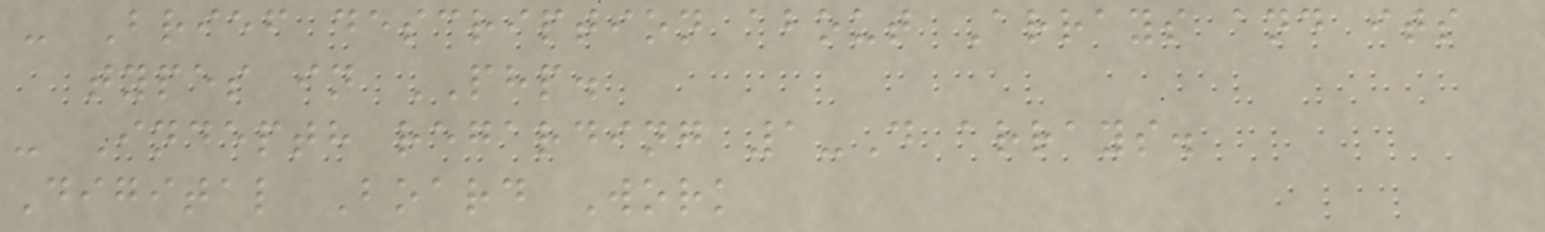- Brief description about Arrays and its
types in PHP.
- Indepth regarding 1-D arrays.
Digital Board Work
